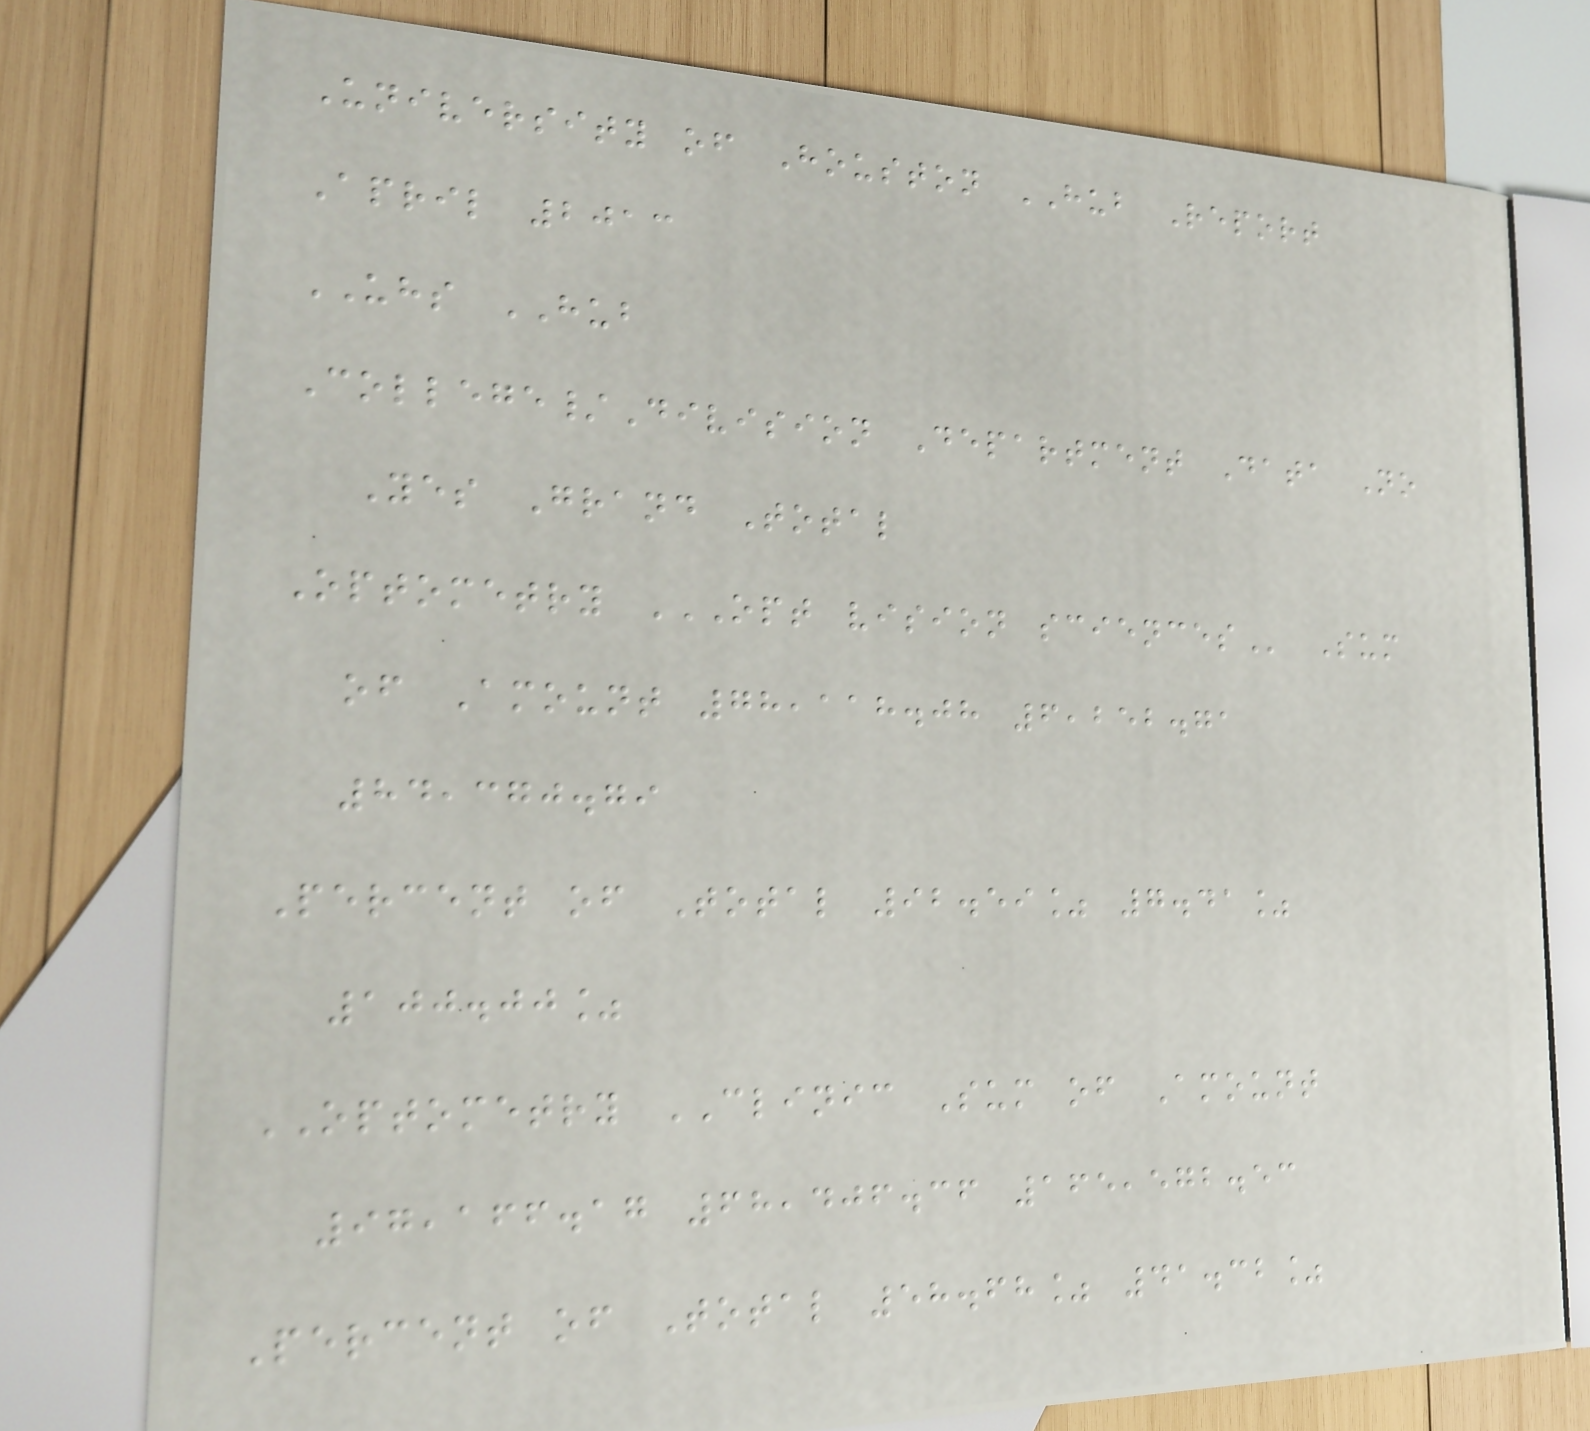University of Houston HUB Report
April 2013
UHS HUB
College/Division Department Data No
Yes Grand Total
Optometry OPT VISION SCIENCES Sum
of Amount 78,118.08 6,252.71
84,370.79
Percent of Total 92.59% 7.41%
100.00%
OPTOMETRY CLINIC Sum of Amount
97,166.17 68,406.36 165,572.53
Percent of Total 58.68% 41.32%
